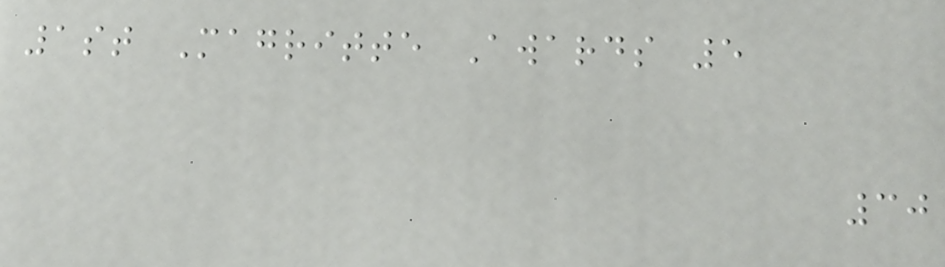1st Magritte Awards 5
30
